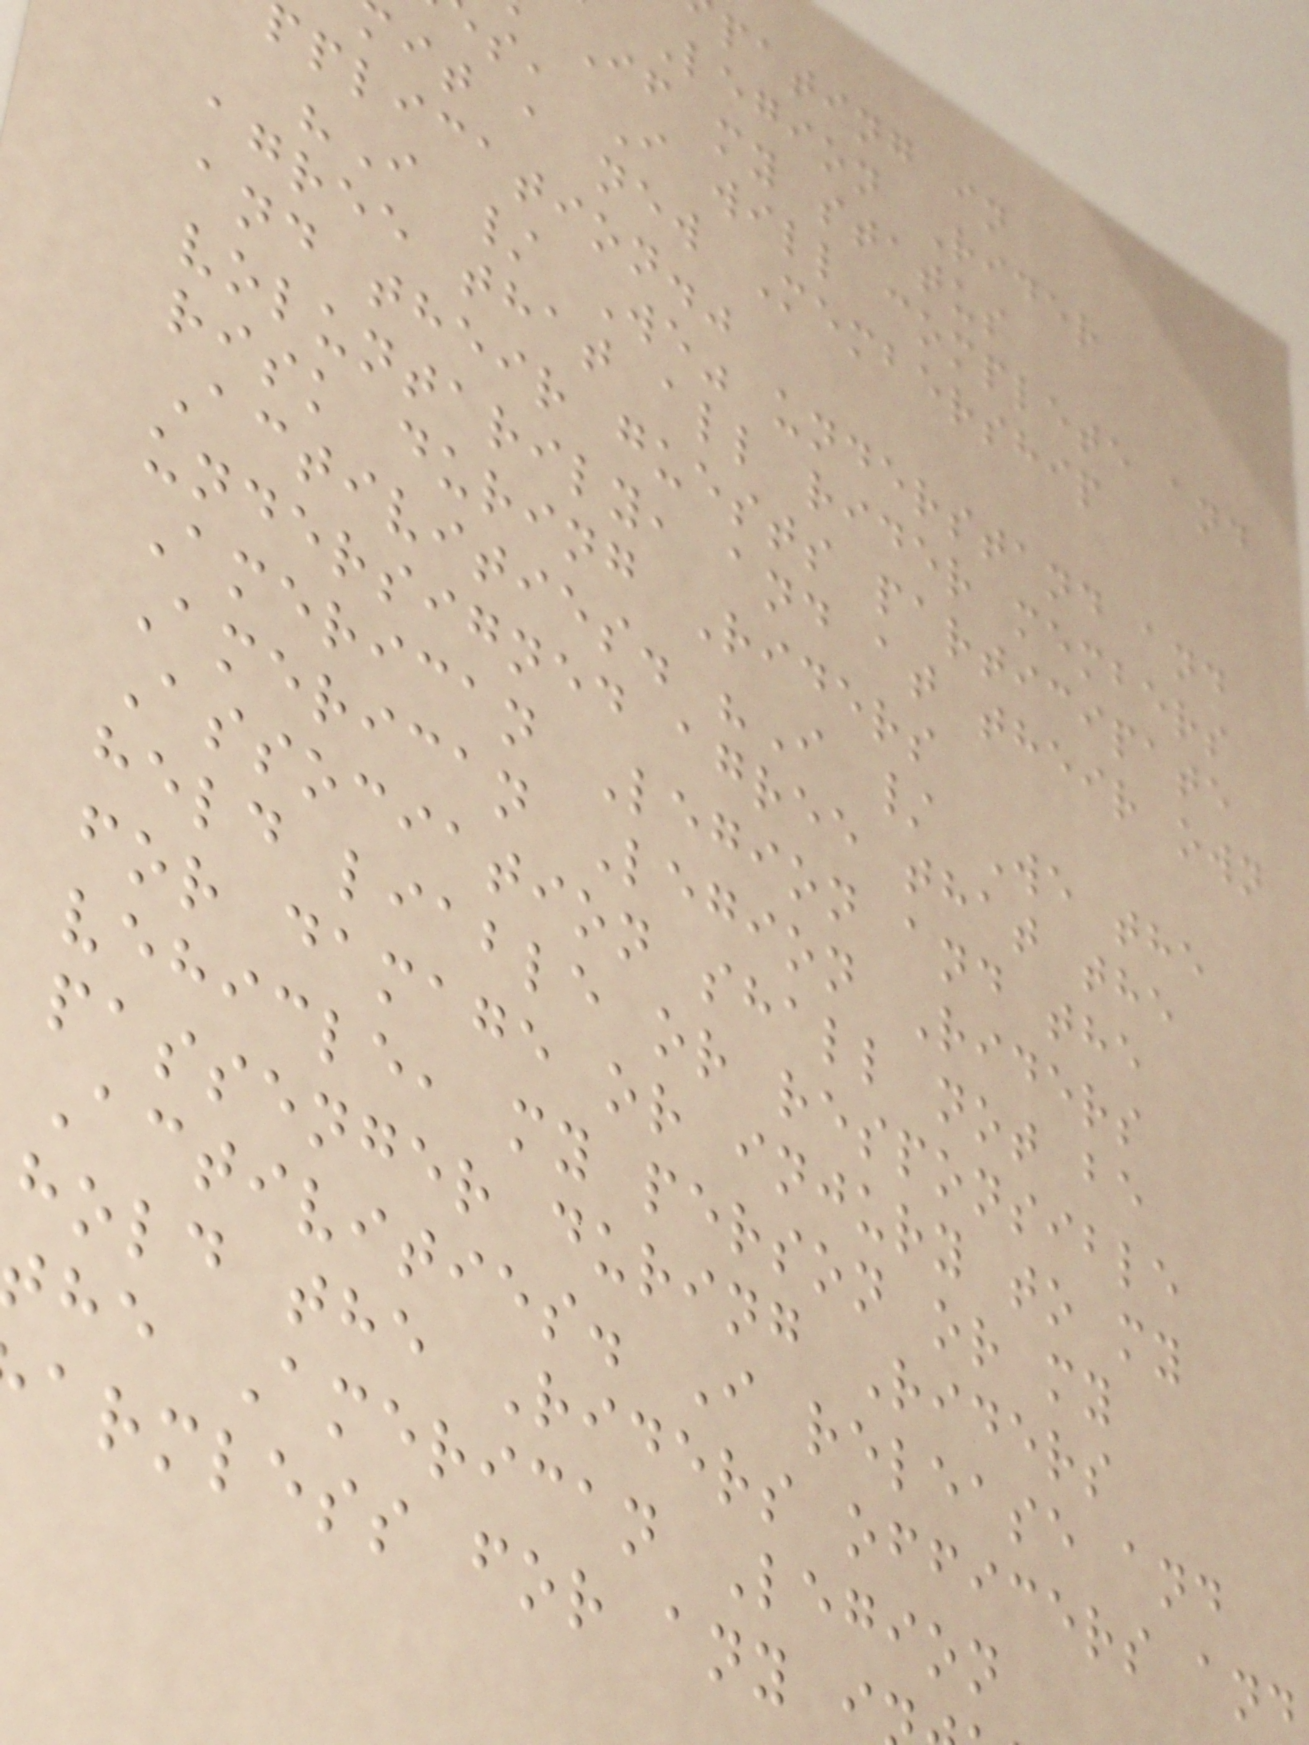pating in
Legion Rider
If my status
s, I will complete and
it a new Membership
pplication."
"I / We" understand and
agree that all rider members
and their guests participate
voluntarily, and at their own
risk during Riders
Activities. "I / We the
undersigned agree that the
American Legion and the
American Legion Riders
Association shall not be
held liable or responsible
for damage or injury to my
vehicle, my person or my
passenger during Riders
Activities. I release and
hold the Riders officers and
he American Legion
armless for any i
